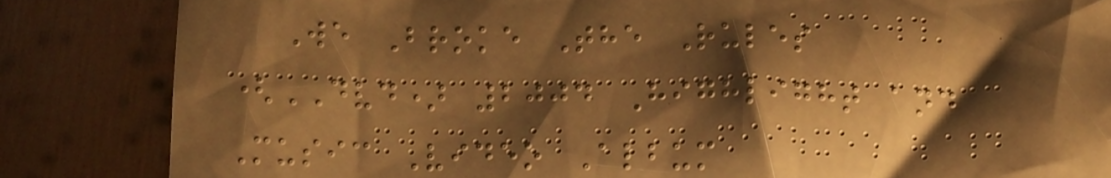We Broke The Rules
(DVD) 2004 Highlight and
Music Video Album
